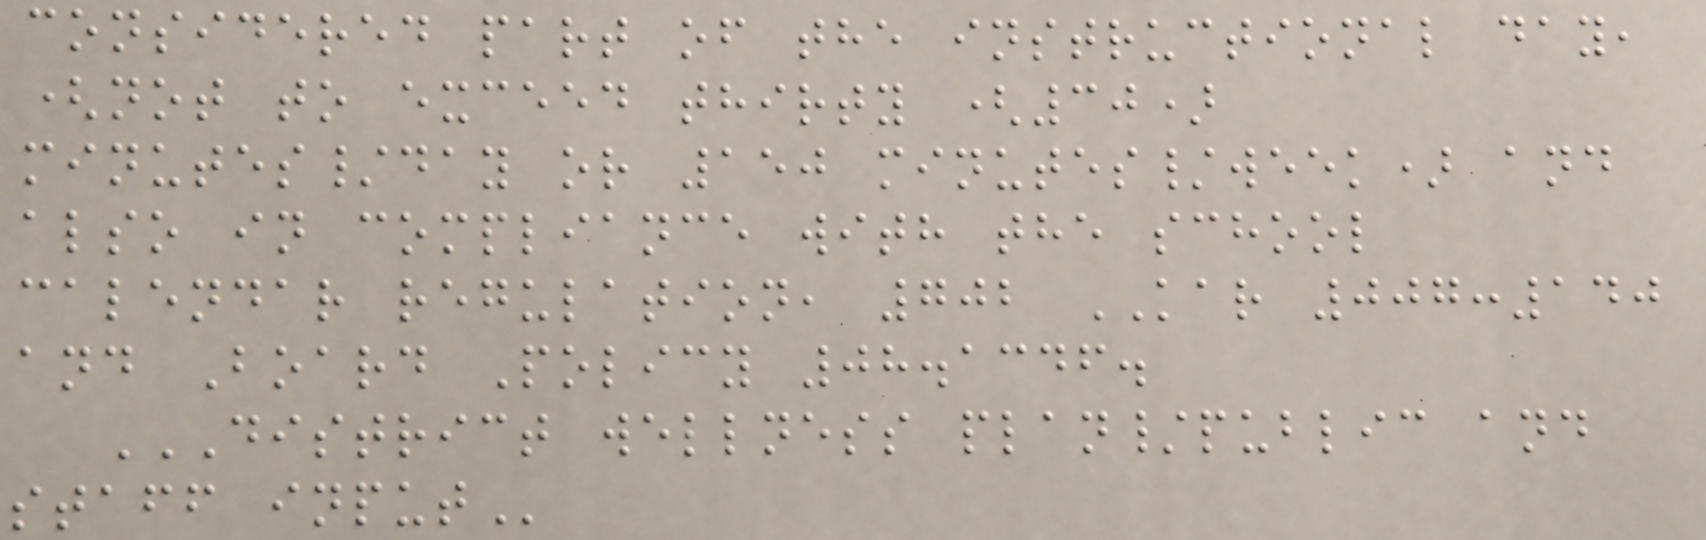considered part of the instructional day,
(not to exceed thirty (30)
minutes/day or 150 minutes/week) and
also in compliance with the school
calendar regulation, 702 KAR 007:140
and Board Policy 08.1346.
DISTRICT WELLNESS PLAN/PUBLIC AND
STAFF INPUT
